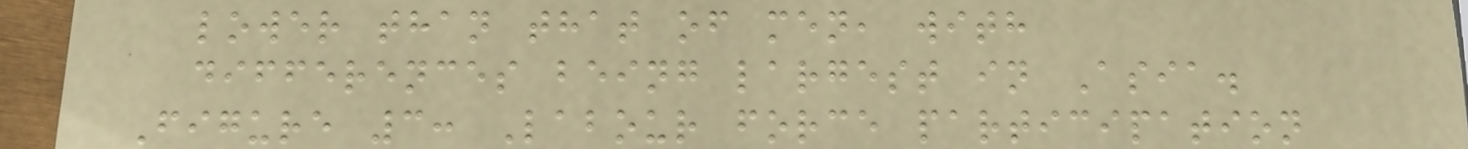lower than that of men, with
differences being largest in Asia.
Figure 3: Labour force participation
